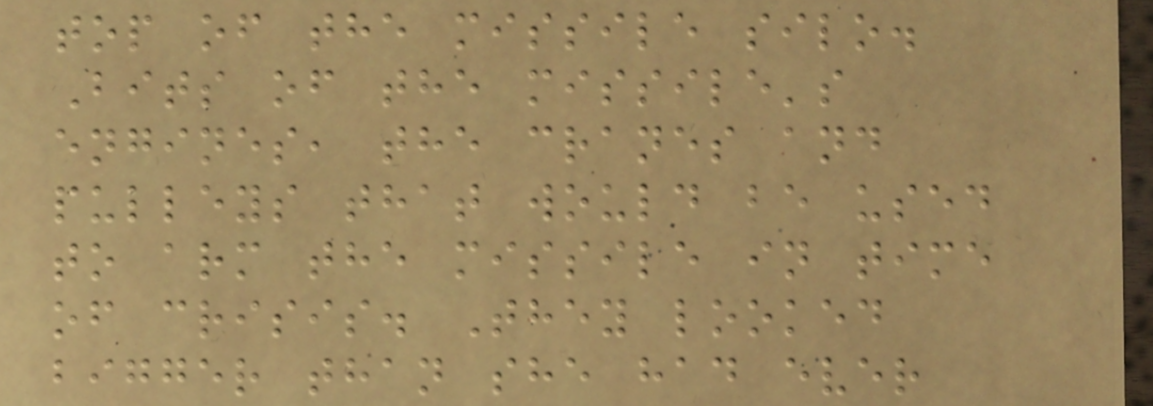top of the missile silo.
Bits of the missile's
engines, the cranes and
pulleys that would be used
to arm the missile in time
of crisis. They looked
bigger than she had ever
